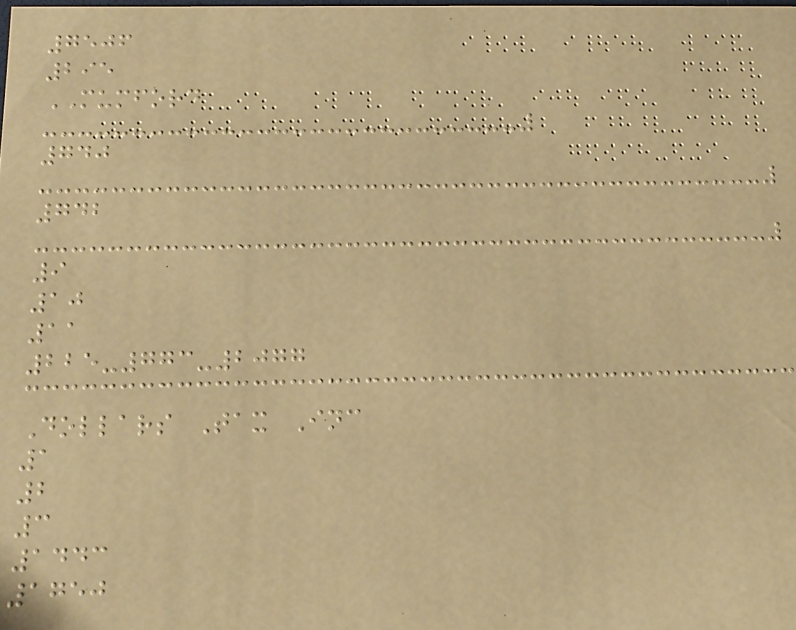7506
295
MUMFORD
740
742
9
10
11
225-773-2077
Dollars Tax Inc
1
2
3
1443
1750
